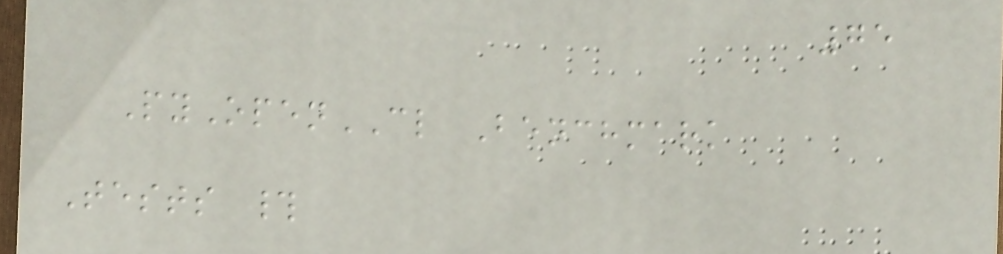75
PyOpenCL Benchmark
Tests #
